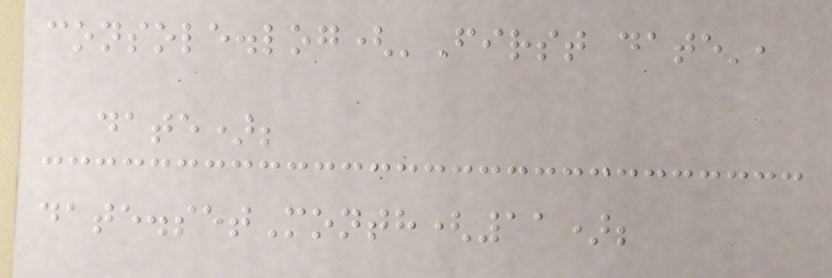console.log('First date',
date);
date.setMonth(11);
